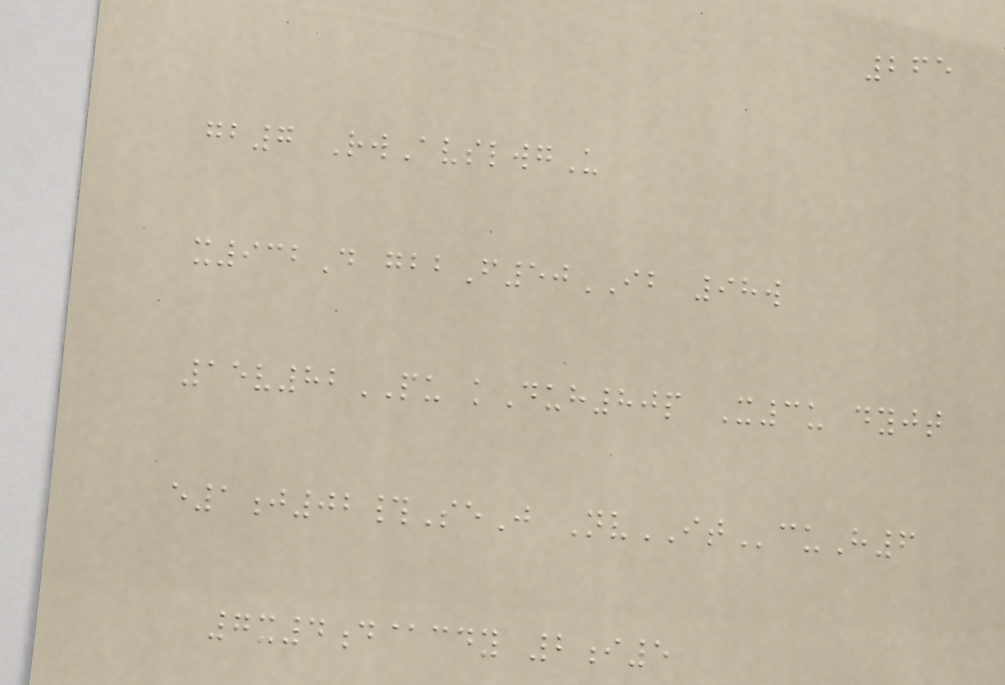265
gb7 RwAvslwgU
x932D gbbF50IB 98w
15v82PU kDuh80p X3u dyjt
e1j02#SeJ NvITcuH6
7x4d@cdy 2i5
